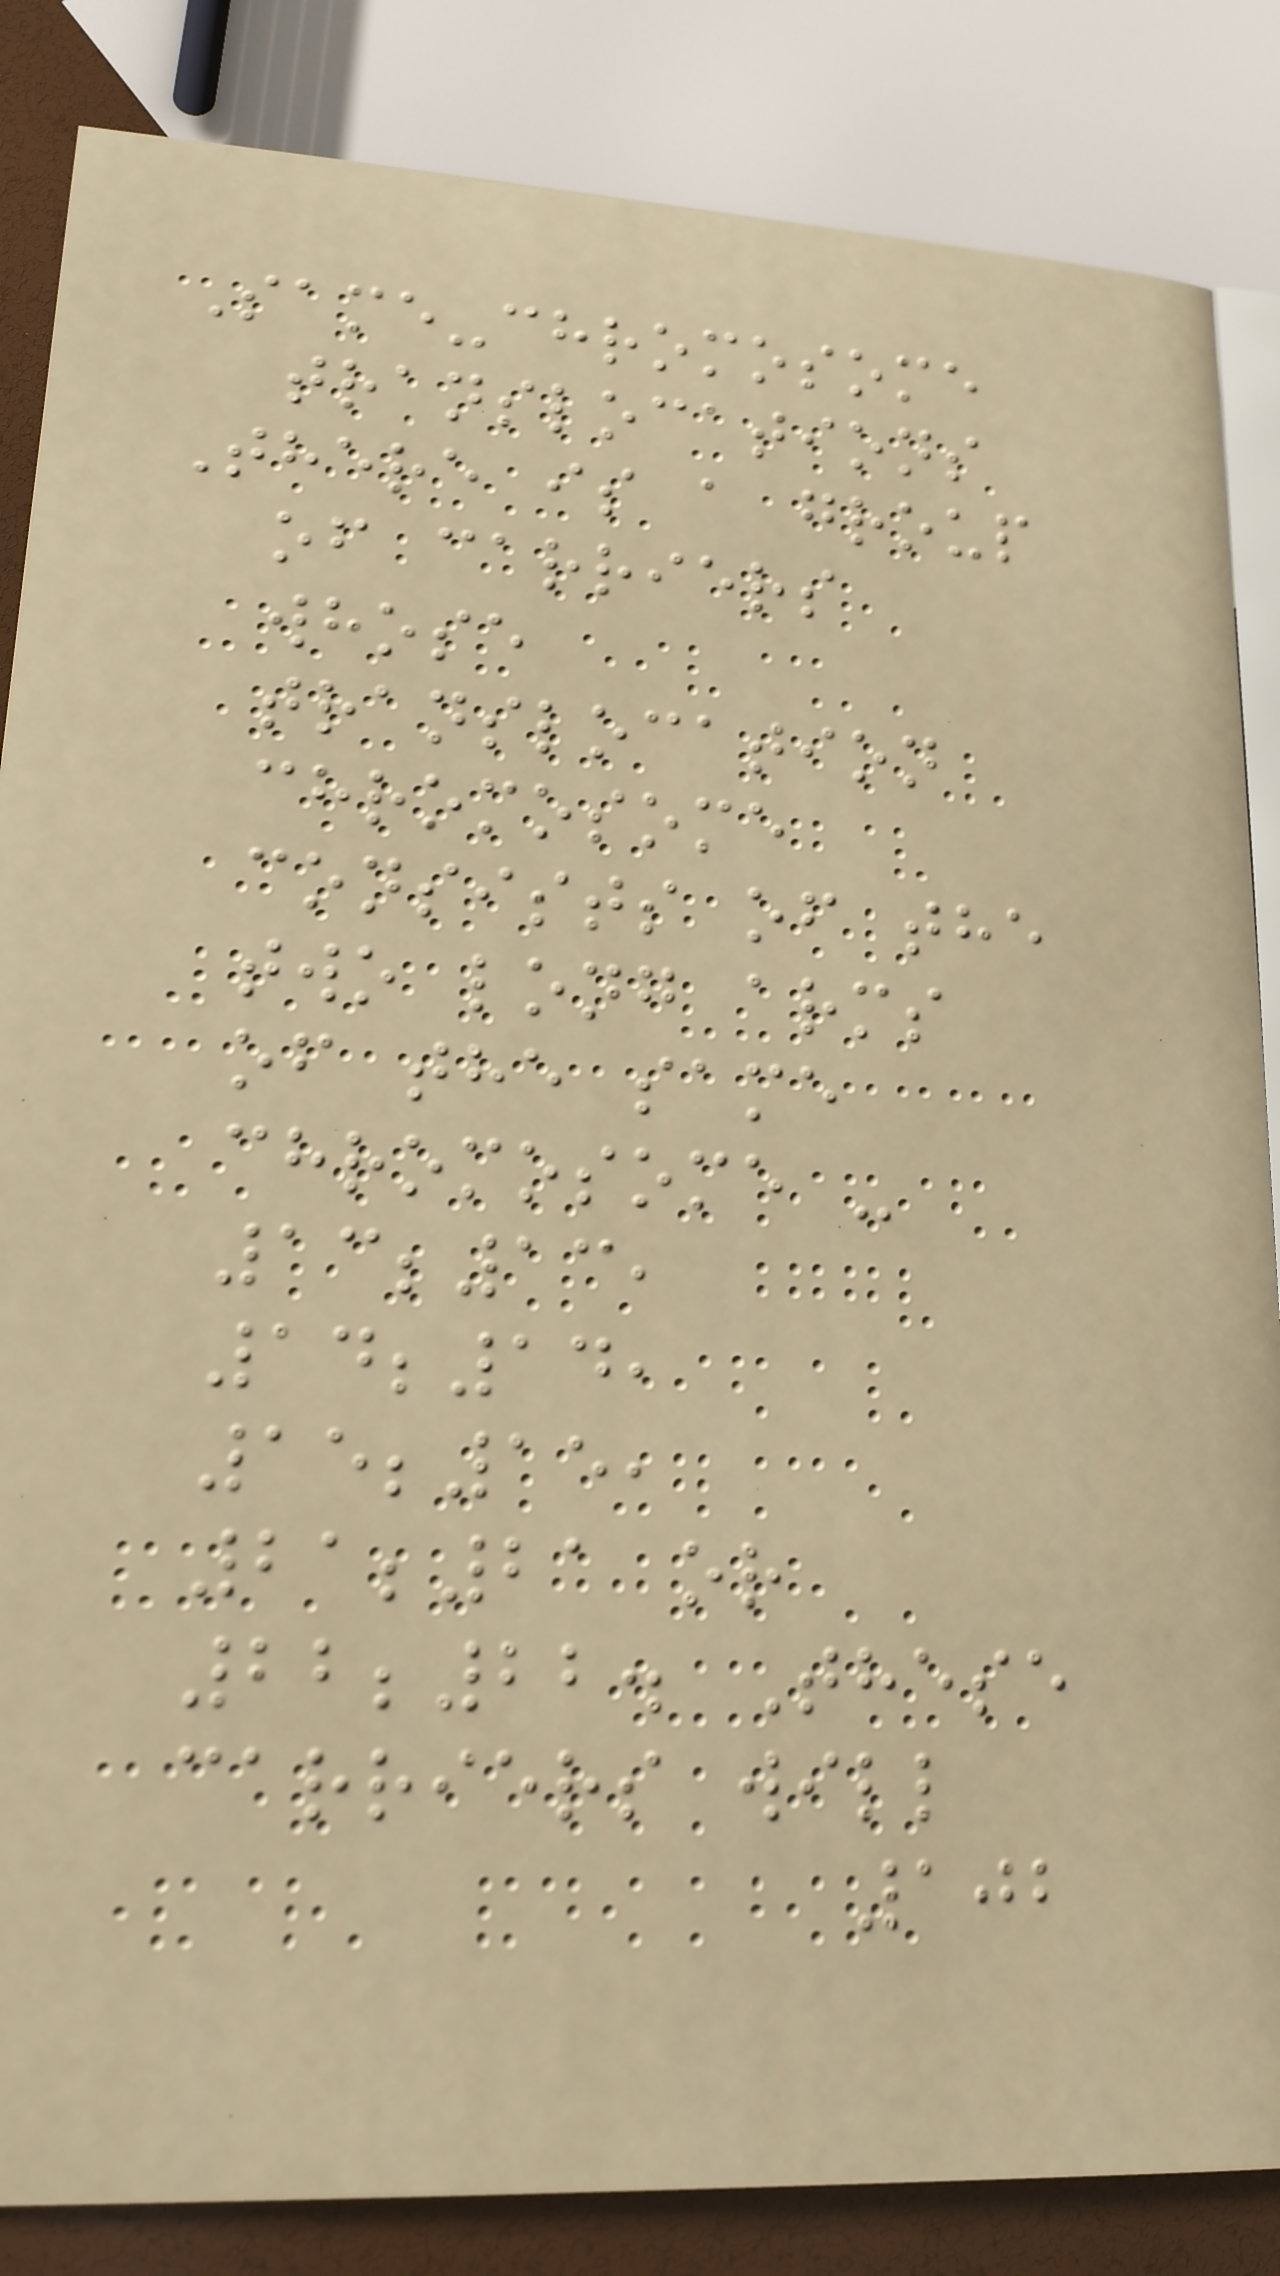Same-chromosome
translocations
There is a group
of carriers
whose
translocation
chromosome
consists of the
two long arms
of the same
chromosome -
13;13,
14;14,
15;15,
21;21 or
22;22. These
carriers will
102
